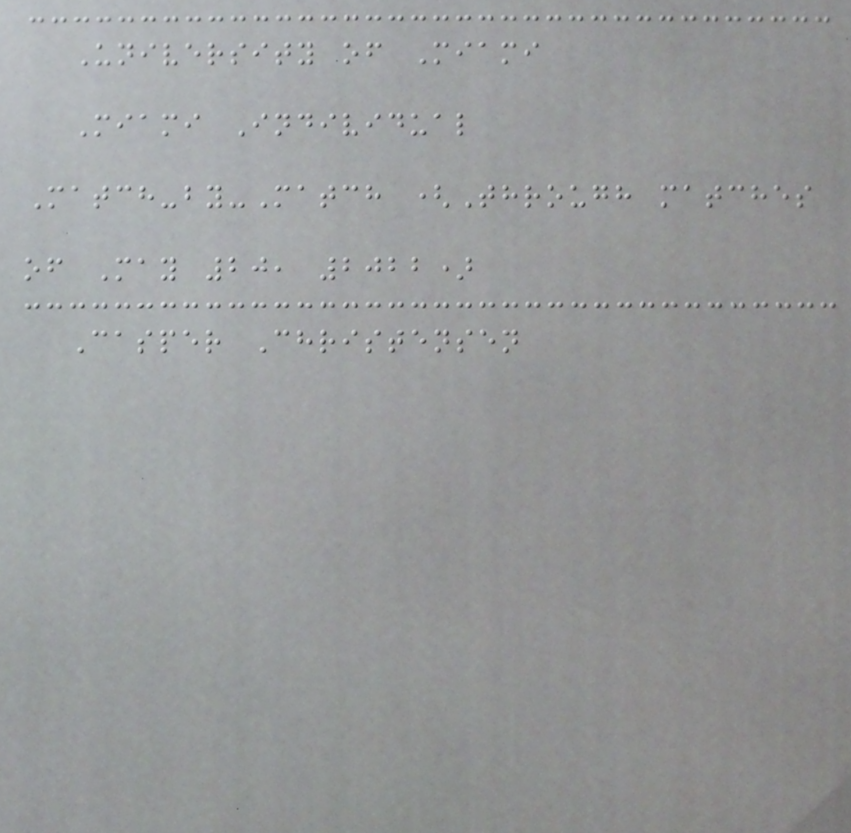University of Miami
Miami Individual
Match-by-Match (Through matches
of May 20, 2022)
Casper Christensen
